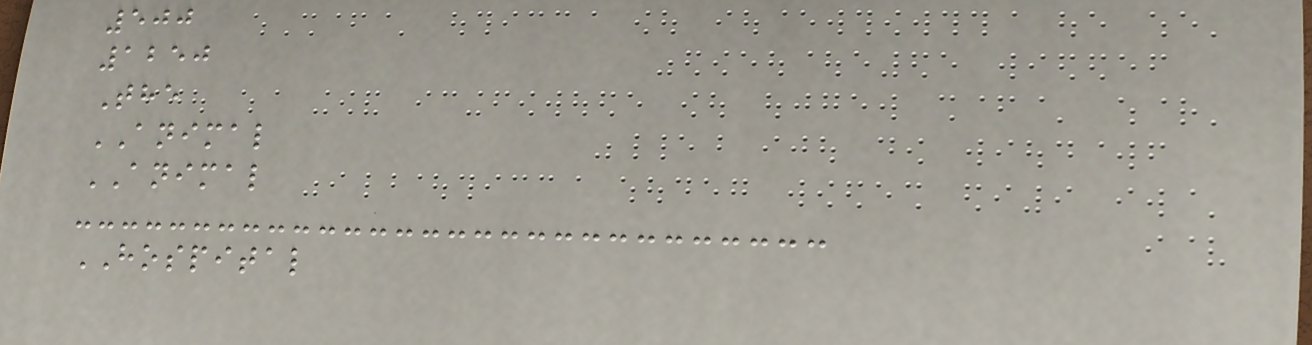500
1250
The
ANIMAL
ANIMAL
HOSPITAL
